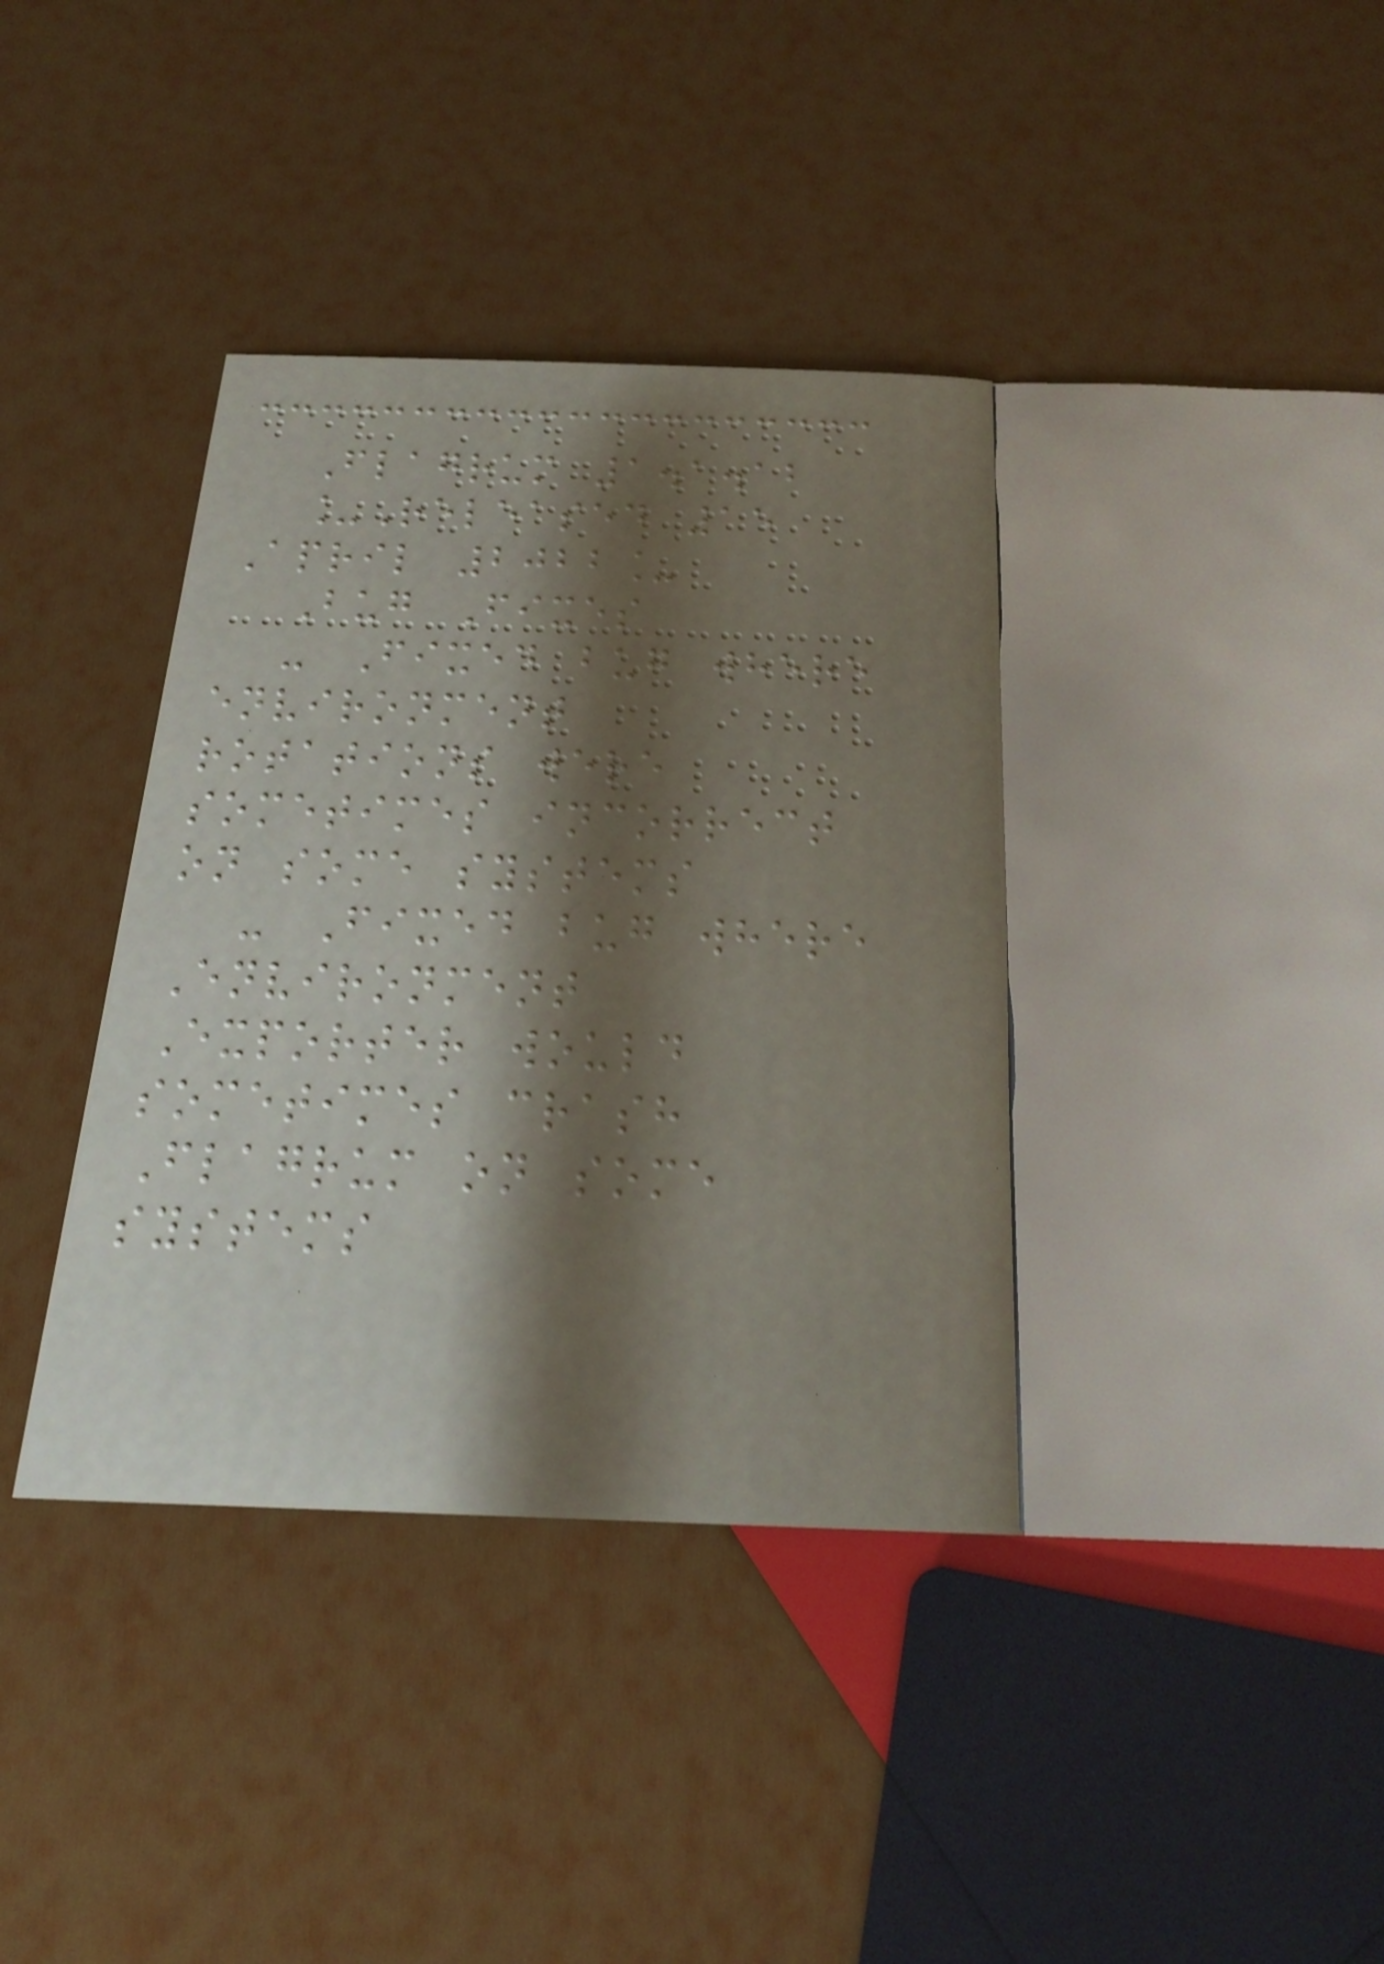Flagrum 1.1.12
_Released 15
April 2022_
Bug Fixes
- Fixed bug where
environment
rotations were
sometimes incorrect
on some systems
- Fixed bug where
Environment
Exporter would
sometimes crash
Flagrum on some
systems
